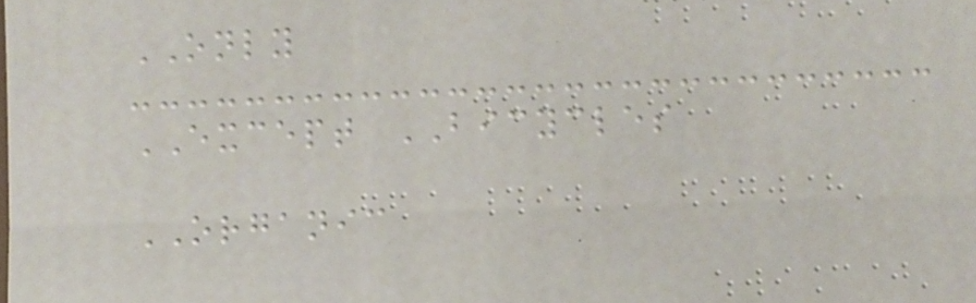ONLY
EXCEPT BICYCLES
ORGANIC
